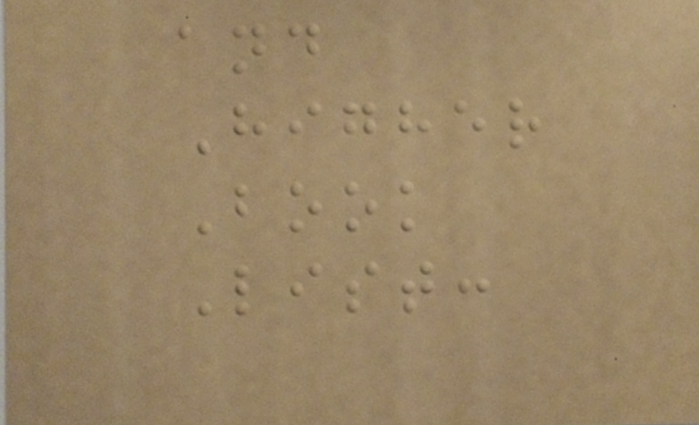and
Higher
Book
List:
